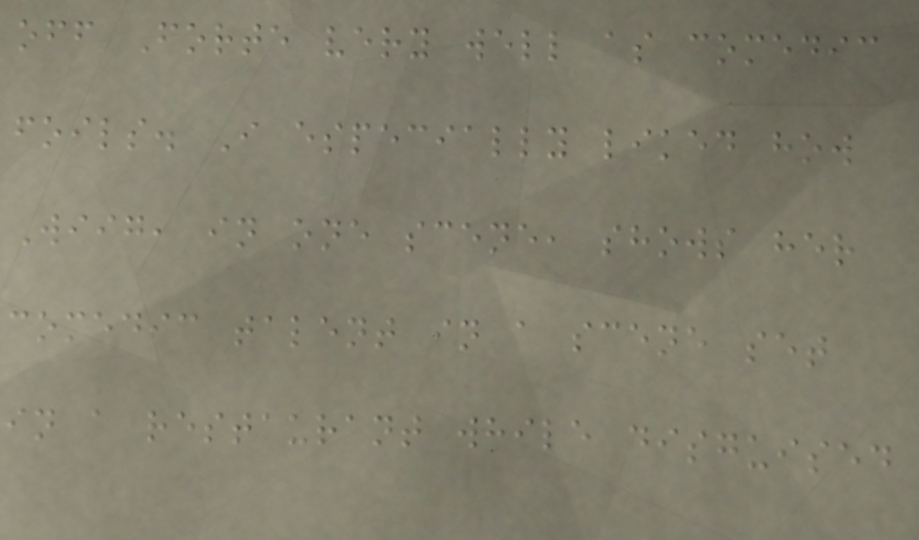off Forte very well as comedic
foils. I especially liked how
Wiig, in one scene, shows her
comedic talent in a scene set
in a restaurant while disguised
